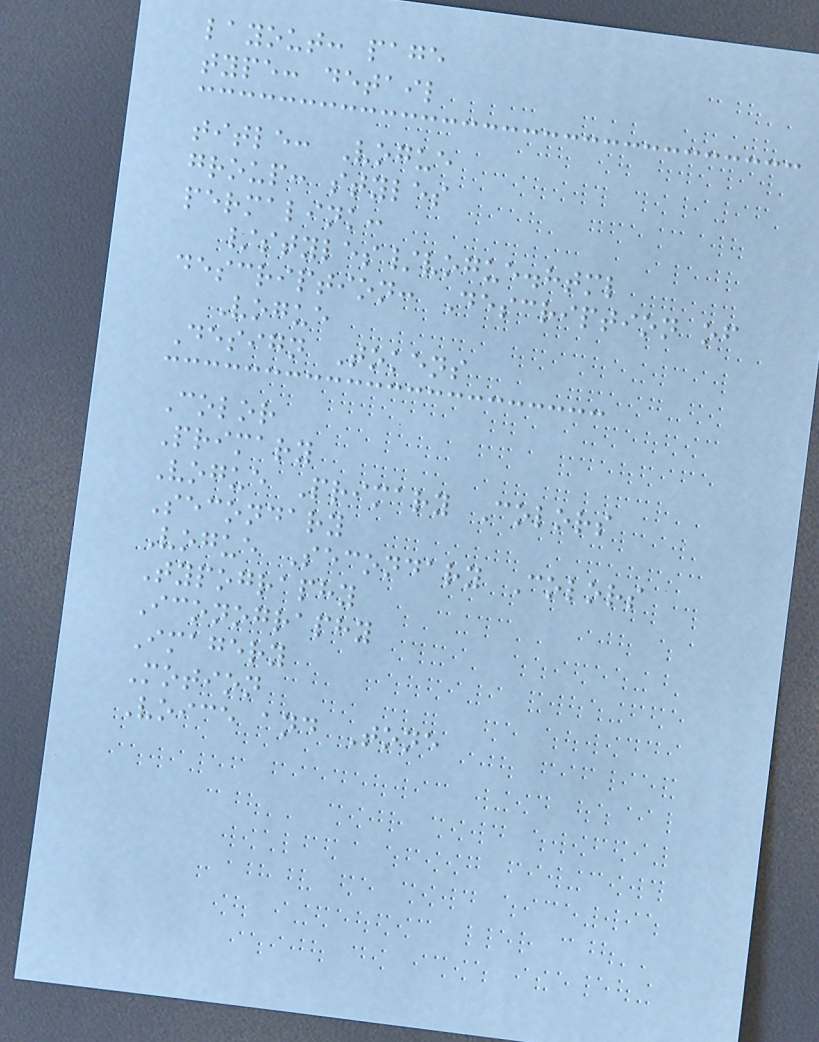layout: page
type: detail
title: Vogue
group: styles
permalink:
/styles/vogue.html
description: Description of
Vogue
Design Tokens
Color
Primary
Vogue Primary Colors
Secondary
Vogue Secondary Colors
Typography
Iconography
Imagery
Motion
Voice and Tone
